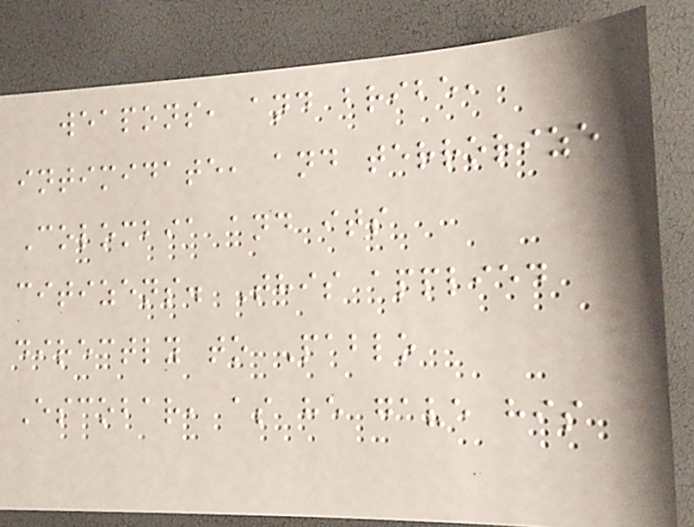weapons, and bribe,
intimidate, and terrorize
Colombia and its
citizens. This applied
directly to Pablo
Escobar, as he gave his
